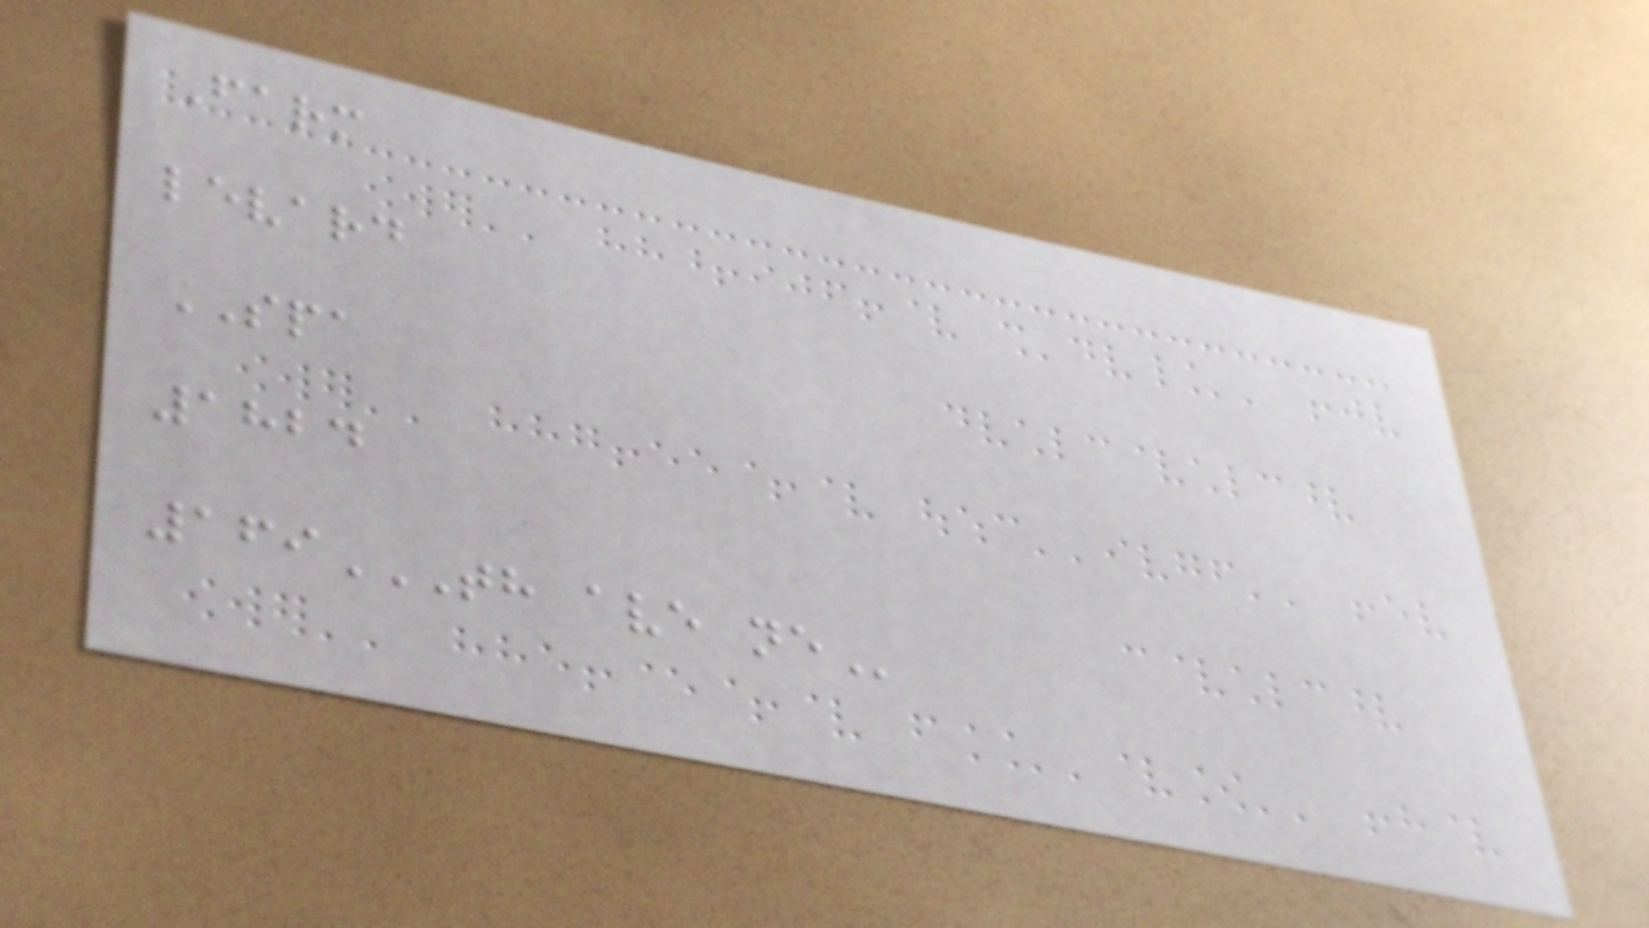Farm
levard
SPA
1824
169TH AVE NE
